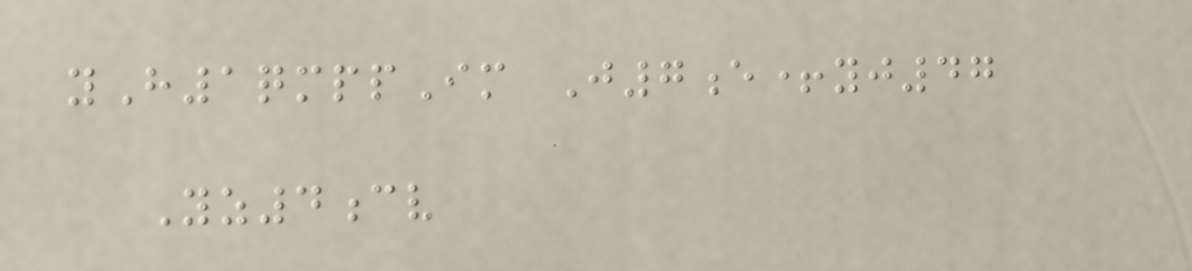yH1qmppIm J7e+yj47
Yz4cv
